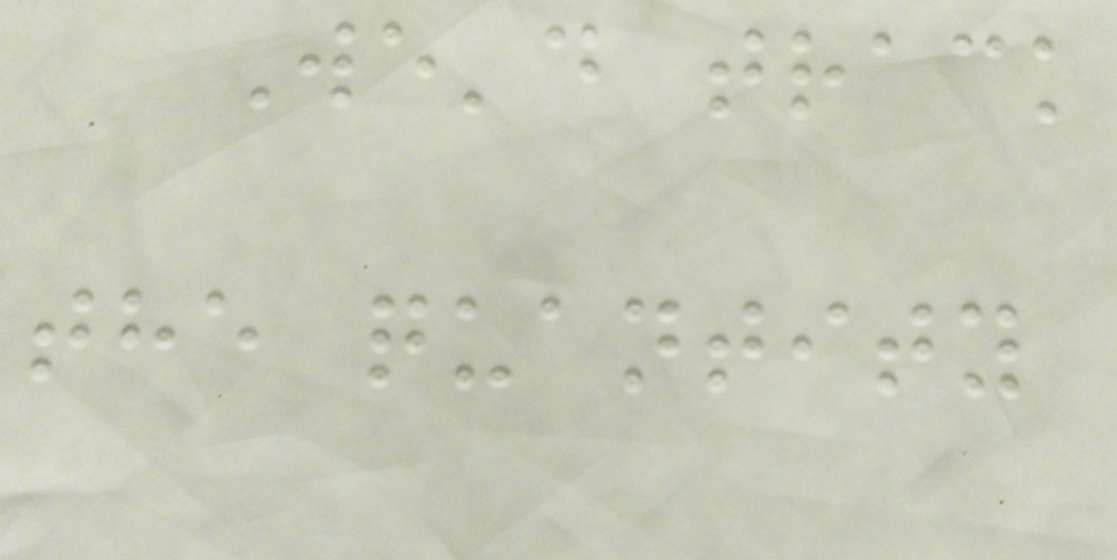We'd track
the quantity
